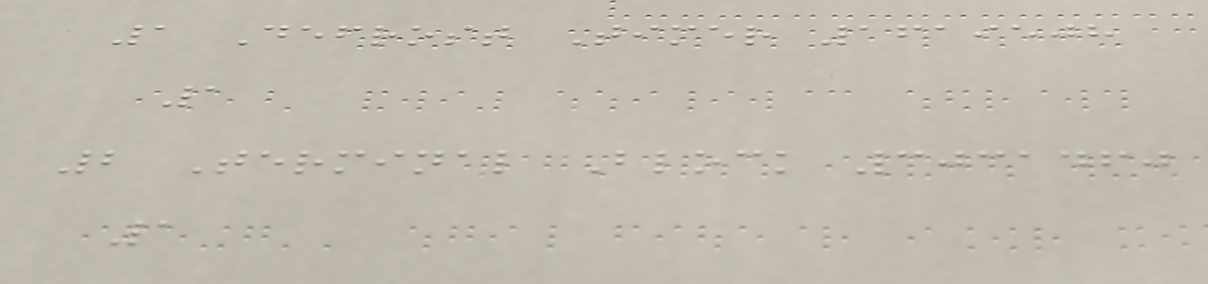1 Defrost Timer 1619508
1
2 Terminal Block 3031460
1
